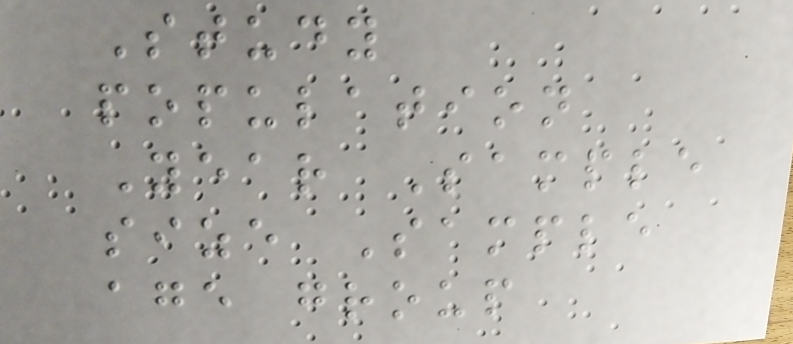Study
population
Year Sample
size Sample
age group
